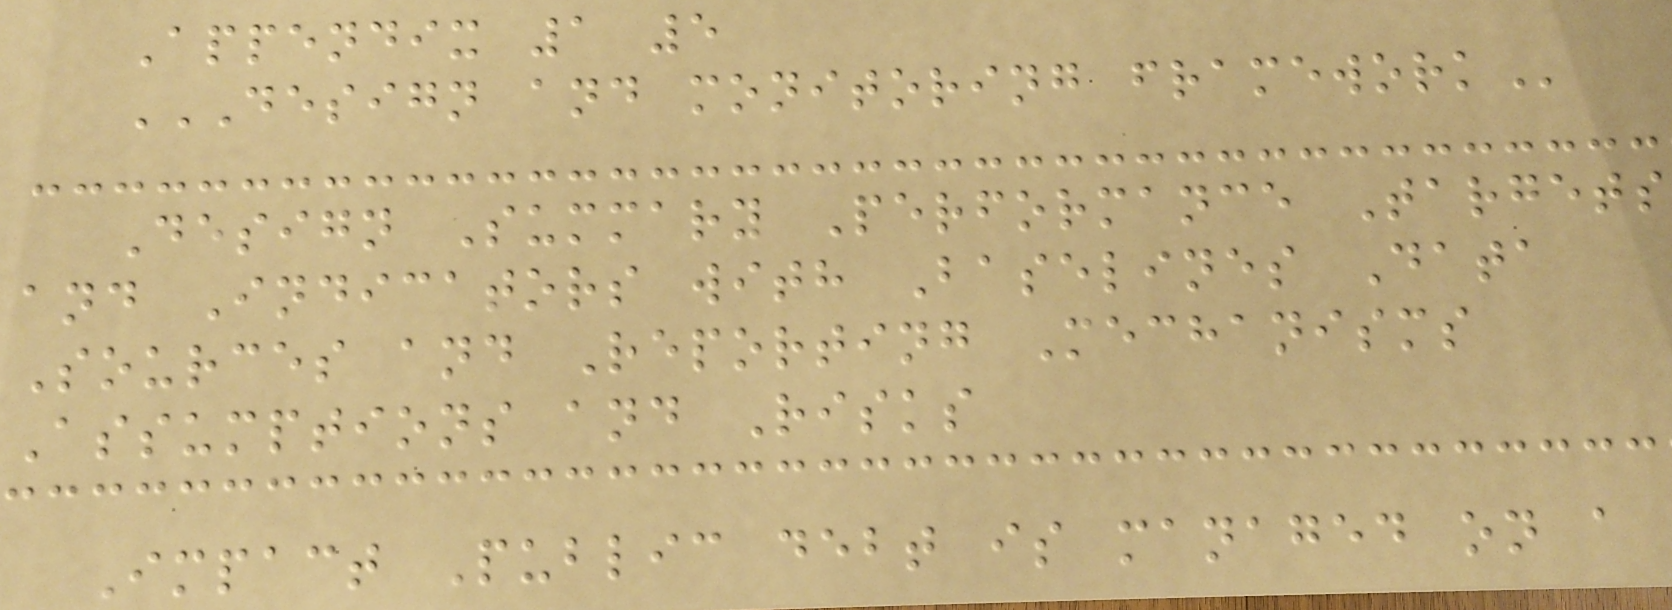Appendix 1 5
DESIGN AND MONITORING FRAMEWORK
Design Summary Performance Targets
and Indicators with Baselines Data
Sources and Reporting Mechanisms
Assumptions and Risks
Impact Public debt is managed on a
